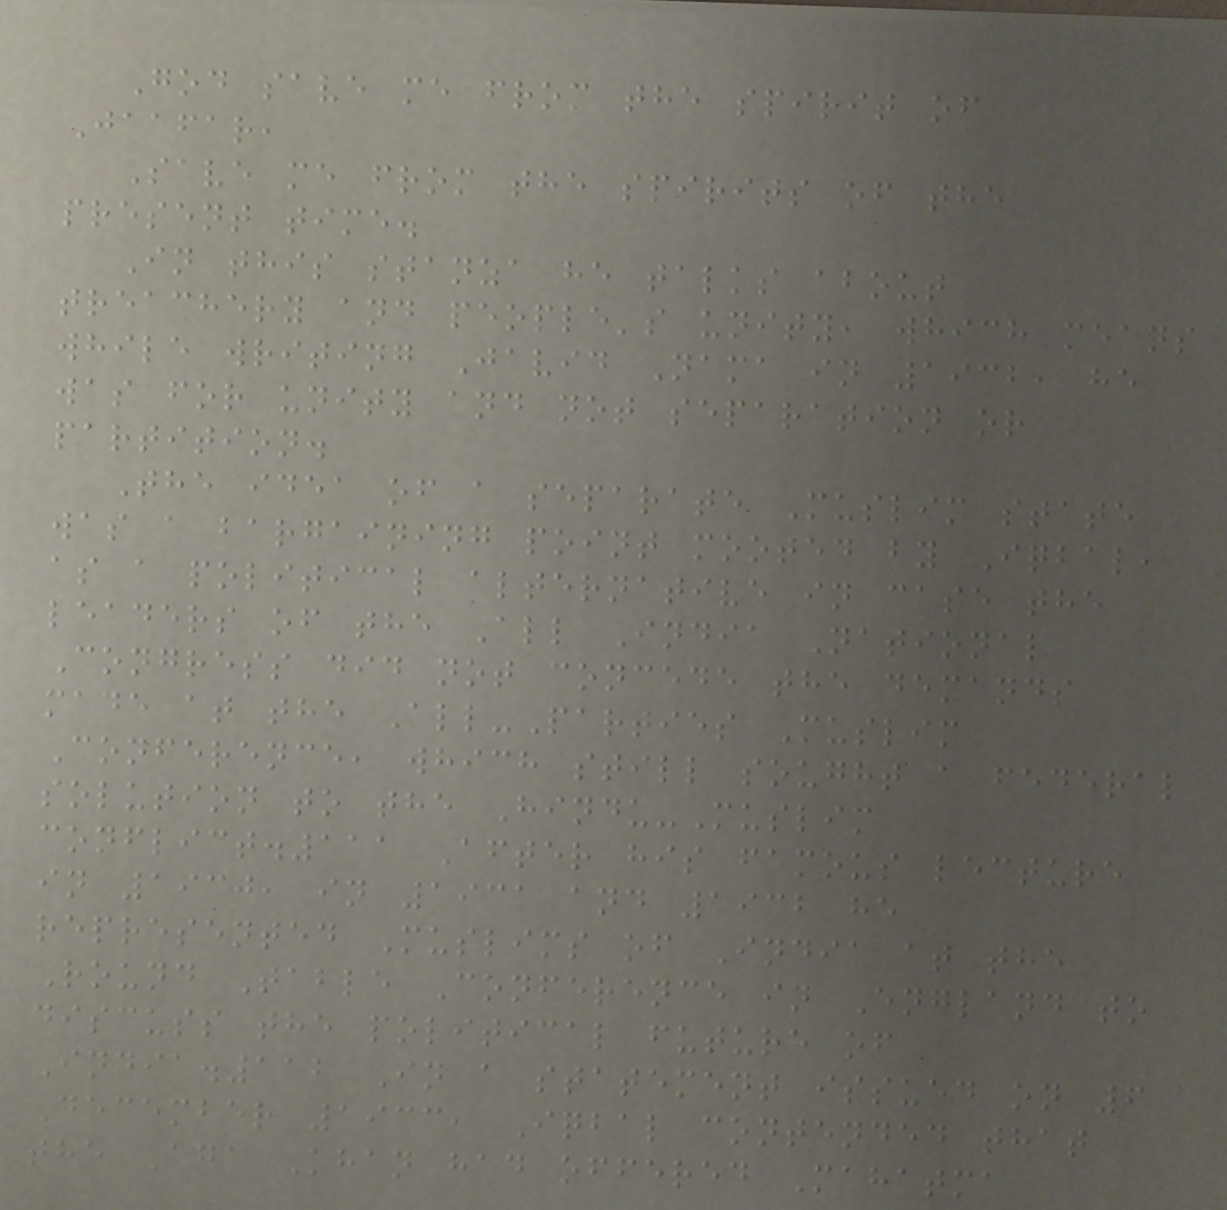God save me from the spirit of
Jaafar,
Save me from the spirits of the
present time.
In this stanza he talks about
treachery and people's unity, which means
while writing Javid Nama in 1932, he
was for unity and not separation or
partition.
The idea of a separate Muslim state
was a bargaining point mooted by Iqbal,
as a political alternative in case the
leaders of the All India National
Congress did not concede the demands
made at the All-Parties Muslim
Conference, which still sought a federal
solution to the Hindu-Muslim
conflict.111 After his famous lecture
in 1930, in 1931 and 1932 he
represented Muslims of India at the
Round Table Conference in England to
discuss the political future of
India.112 In a statement issued on 6
December 1933, Iqbal contended that
the Aga Khan had offered Mahatma
